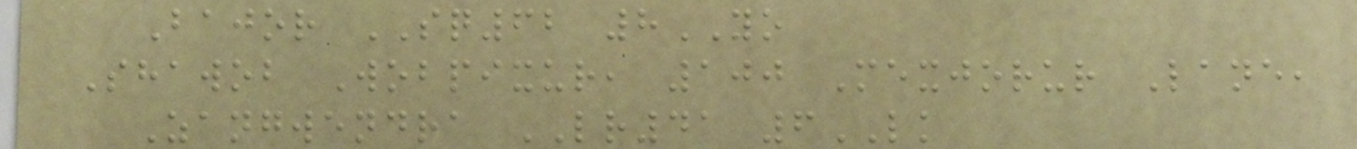Bajor SQ62 8YO
Shawob Wobpixur, 100 Mexjorur Lane,
Zangwendra LR41 6LK
